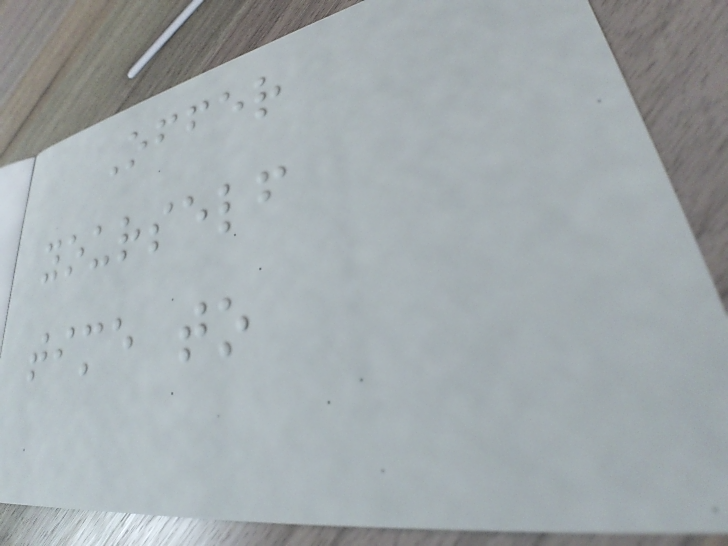Offer
yourself
time to
